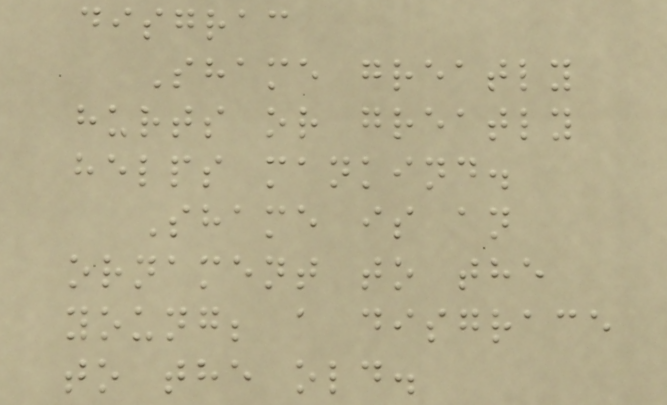disgrac
Shame greatly
hurts or greatly
helps mankind.
Shame is an
ornament to the
young; a disgrace
to the old.
